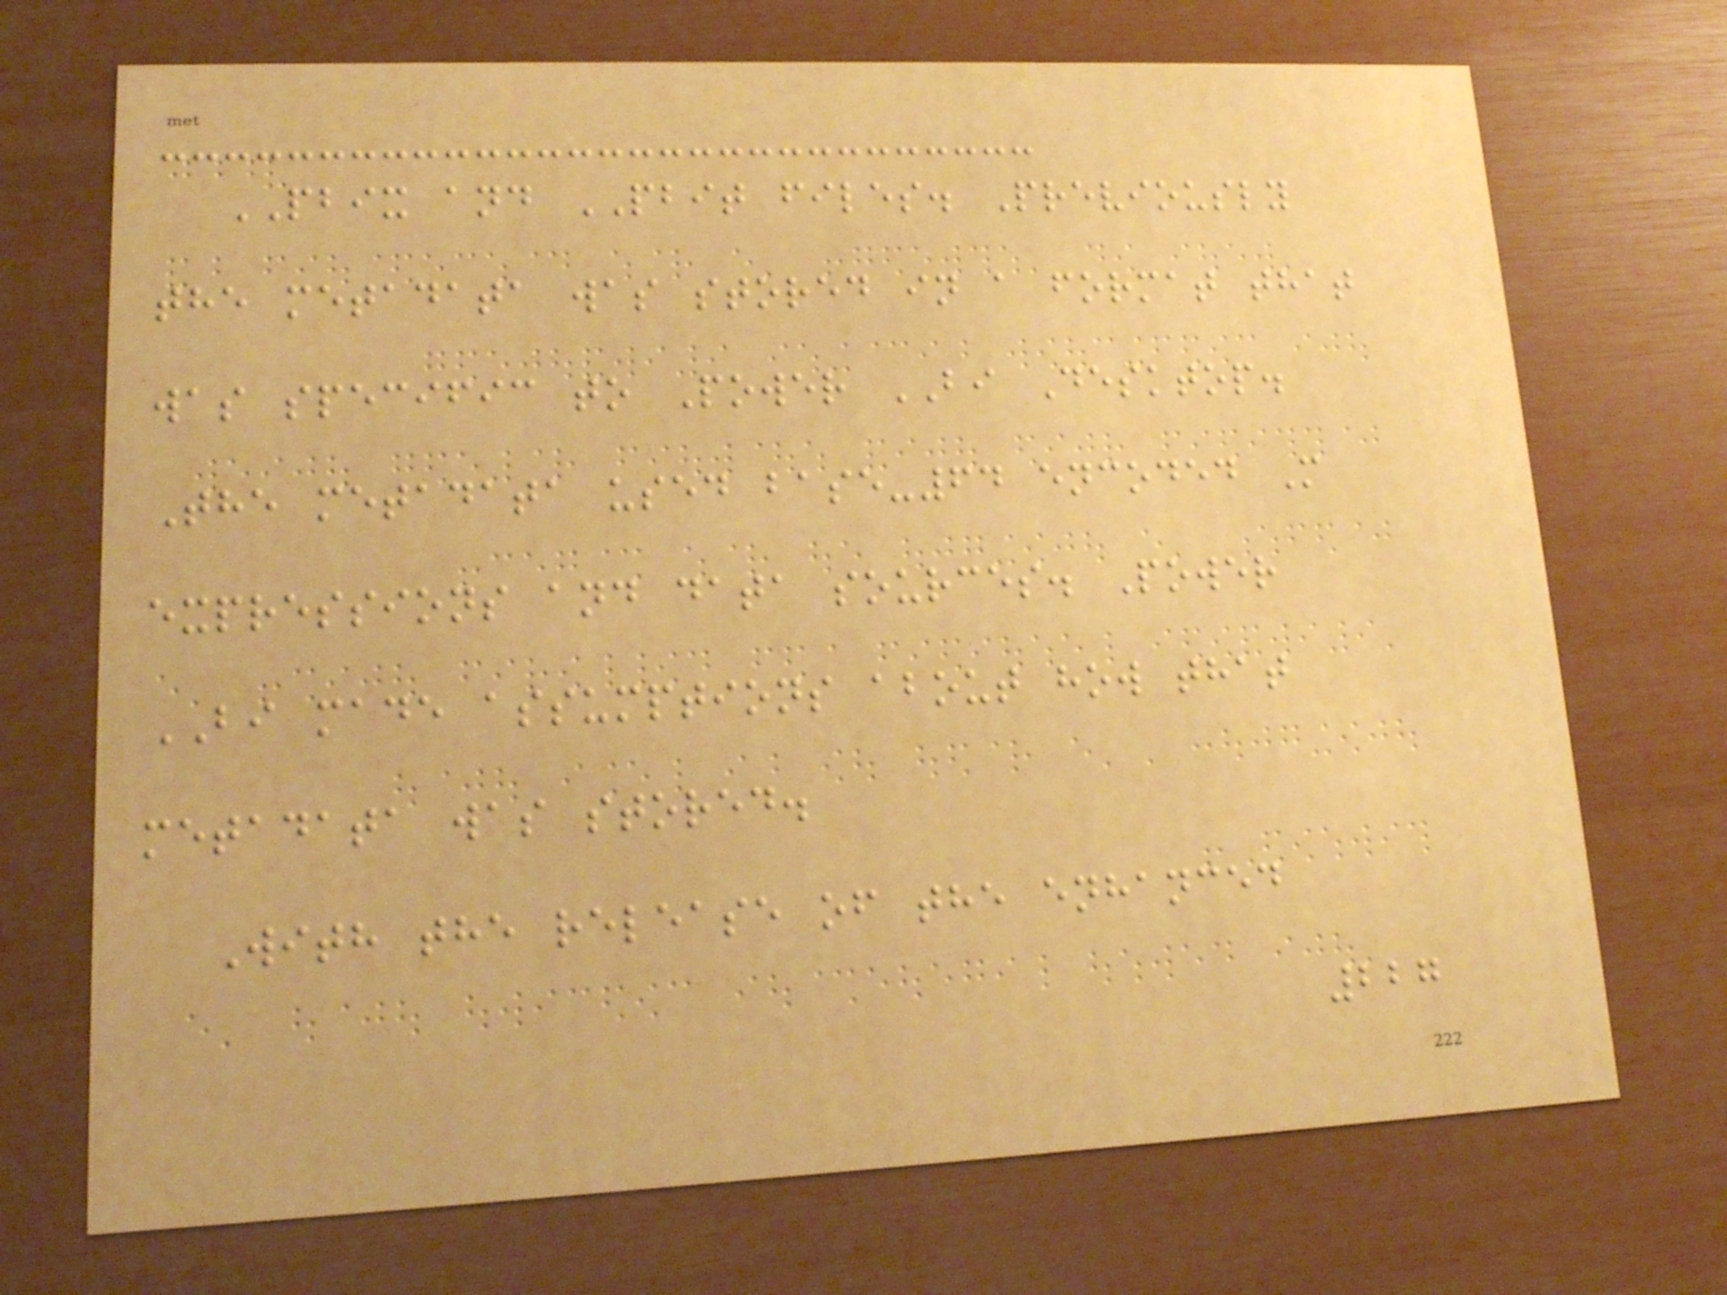PBIX and PBIT files. Previously
the metadata was stored in a format that
was specific to Power BI Desktop.
The metadata used base-64 encoded M
expressions and data sources. Power
BI made assumptions about how that
metadata was stored.
With the release of the enhanced
227
